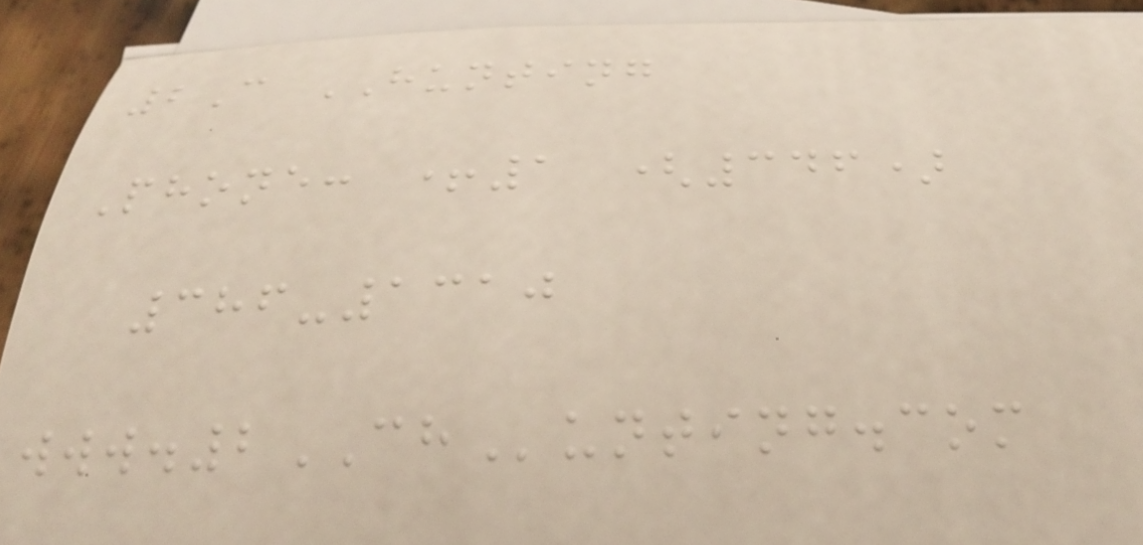2C HUNTING
Phone: +1 (346)
386-1310
www.2CHunting.com
